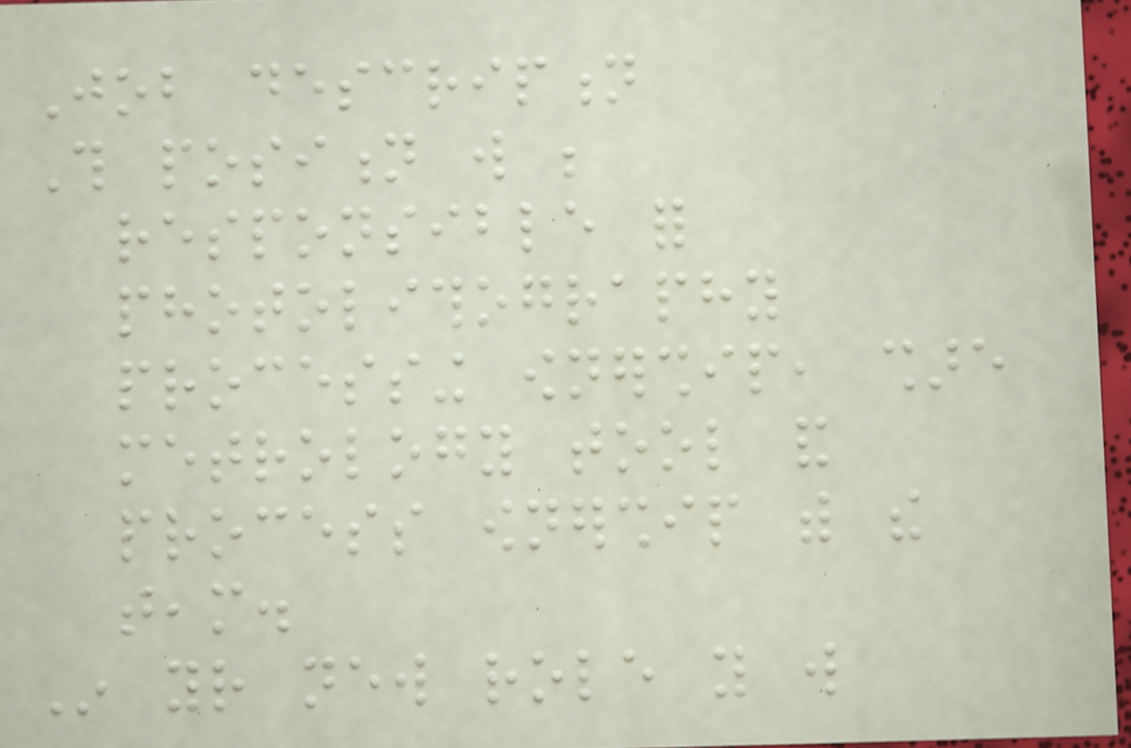Job description
This position will be
responsible for
photolithography
processing ownership, share
metrology tool and
process ownership with the
team.
In your new role you will
